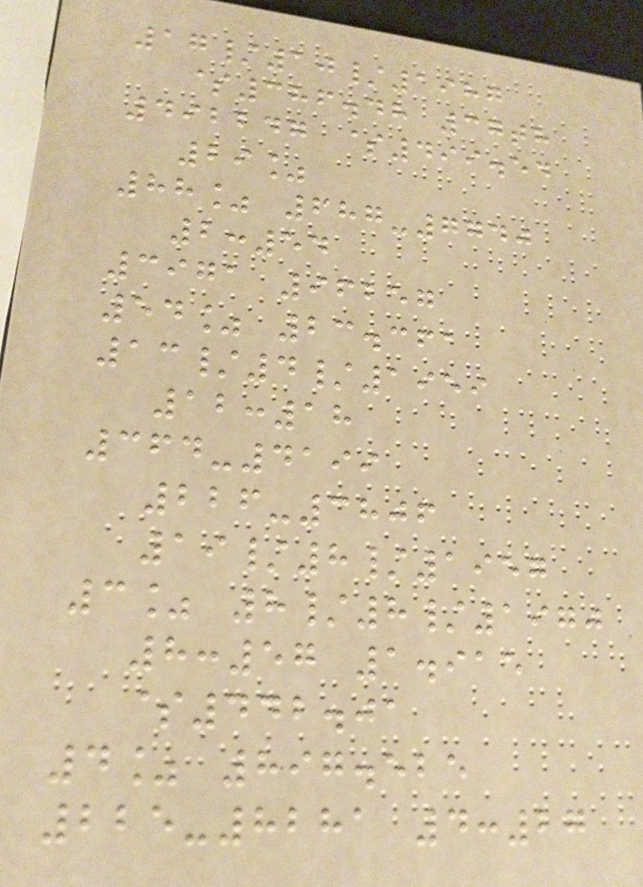17/10/1987
$386.48 37th
492247 $499.54
29%
88% 687-7740
2:54
3971 96257
54% 23.361
13/4/1959
12:18
364-4199
226-3806
19/8/1957
3% 8/8/1970
8:57 1.915
$442.01
4% 897.525
225-8281 4:27
